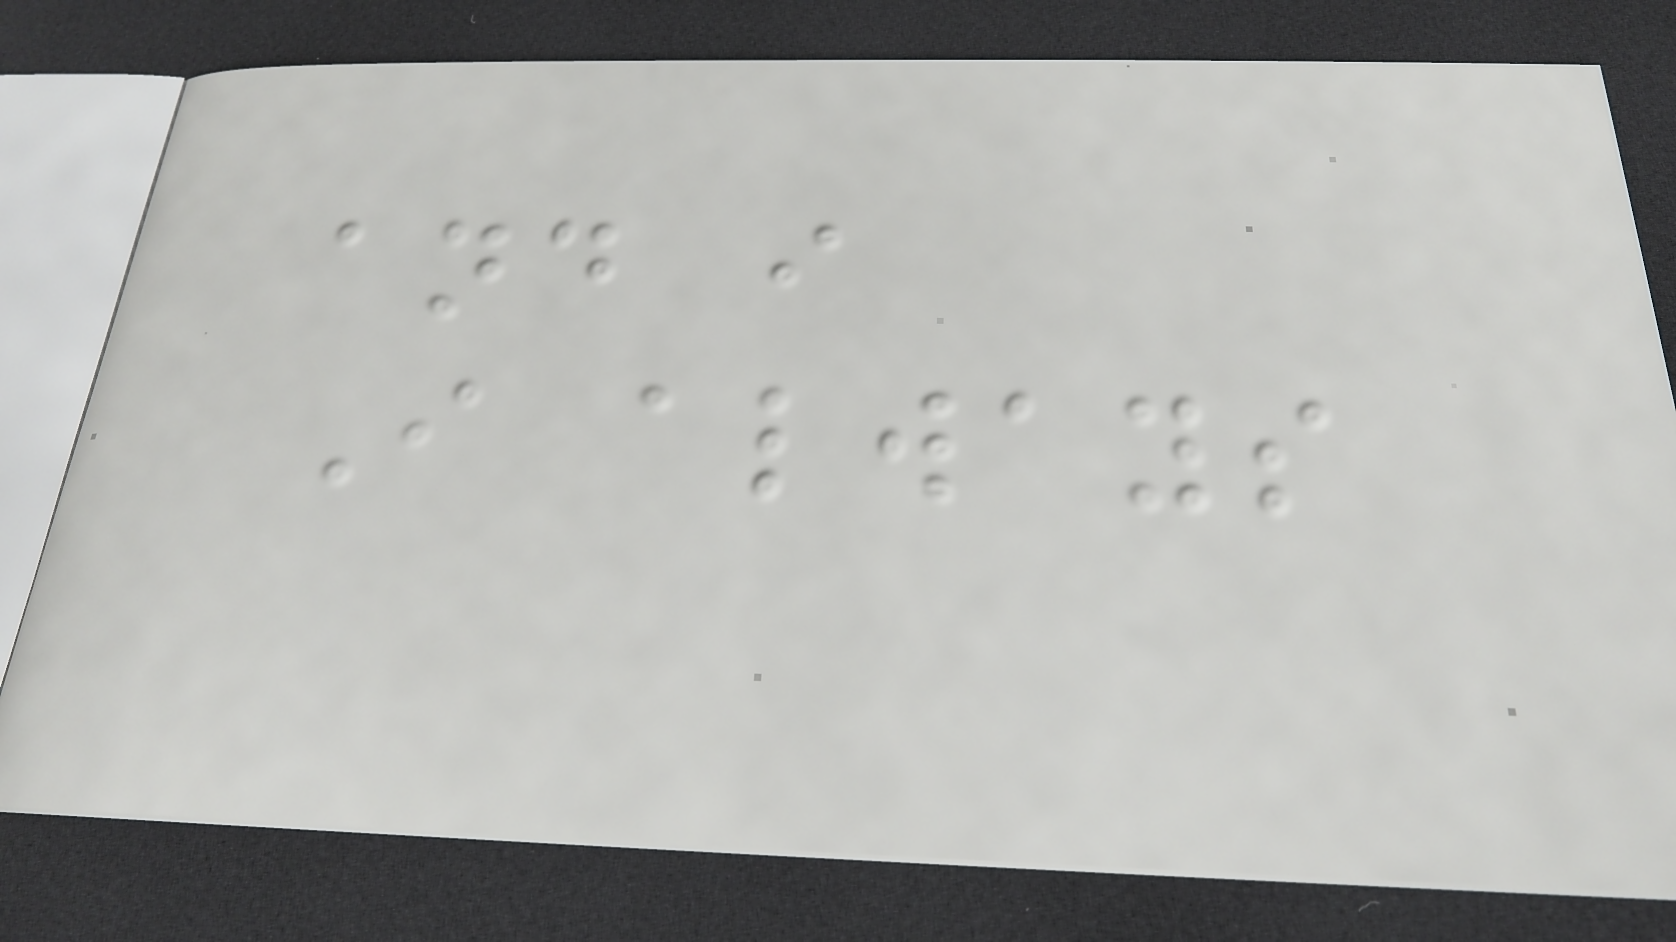and i
I always
